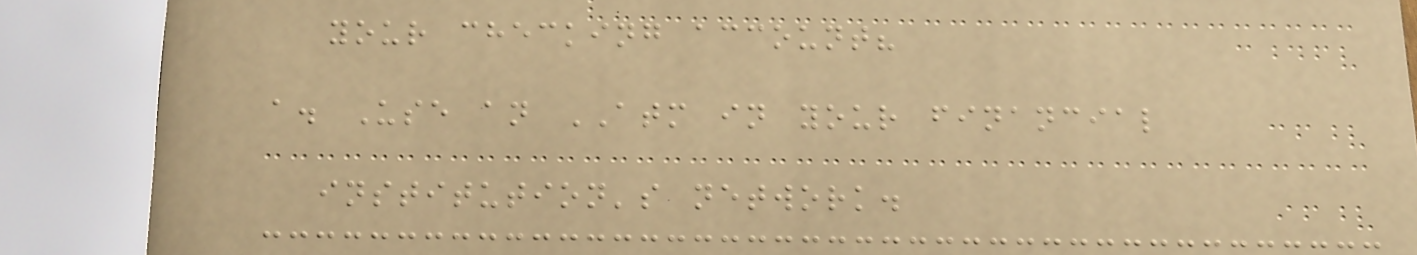your checking account?
a. Use an ATM in your financial
institution's network.
